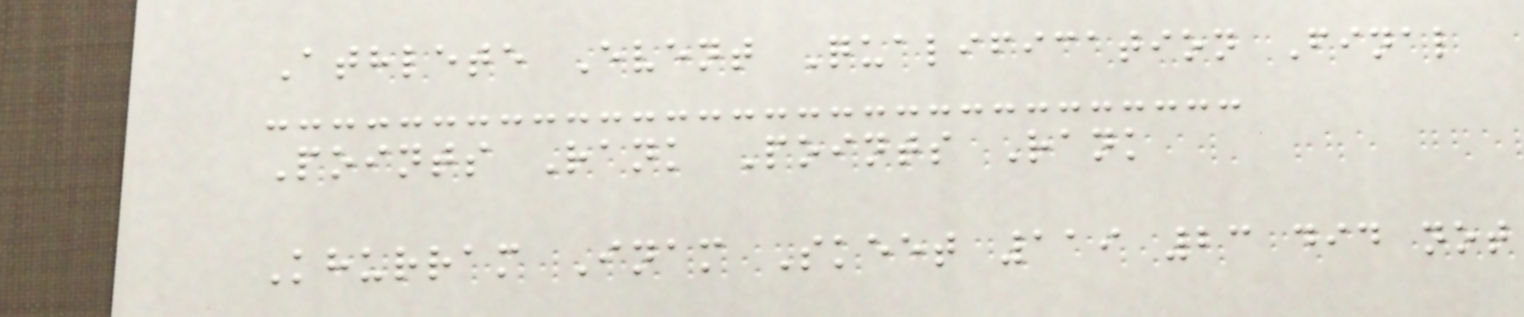Athlete Event Qualification Final
Points Rank Points Rank
Khurram Inam Skeet 119 23 did not
